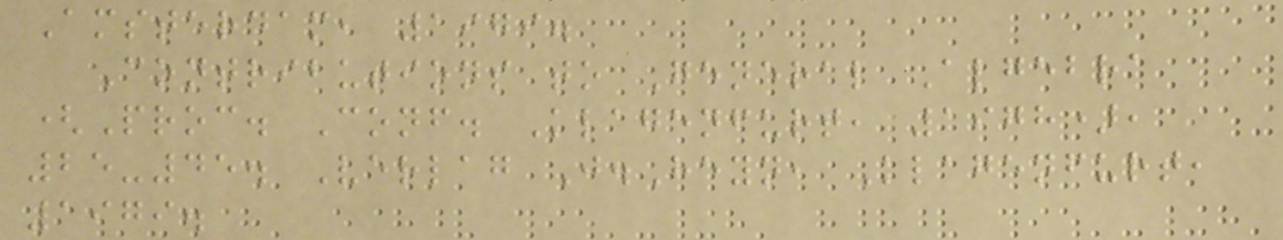Amsterdam, 1979.
Contributions to General Algebra
(Proc. Conf. Klagenfurt, 1978),
25-45. Verlag J.Heyn, Klagenfurt,
1979.
